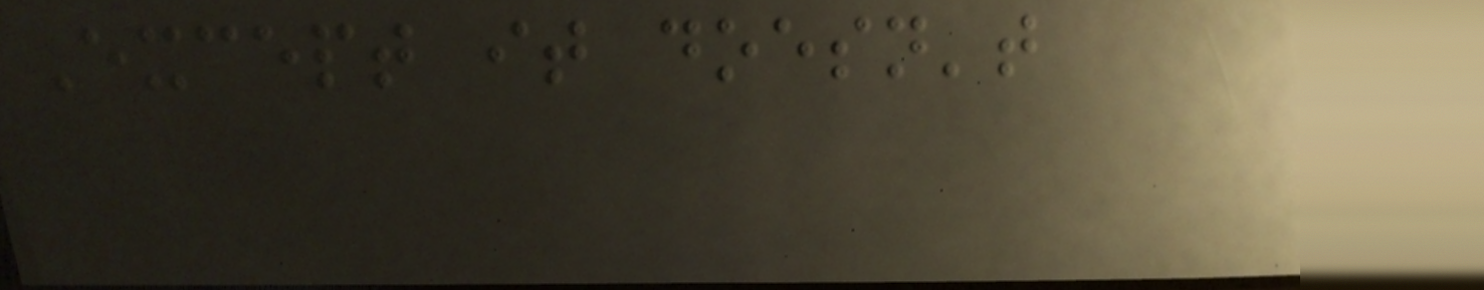Except it doesn't
